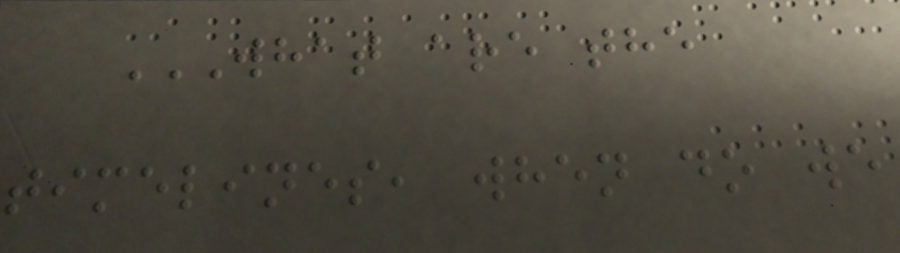WHAT ARE THE
TIMELINES, WHEN DO WE
